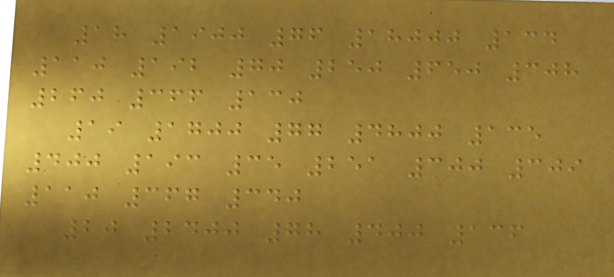18 1900 76 18000 134
110 192 70 250 650 308
260 366 130
19 1700 77 4800 135
400 193 35 251 300 309
110 367 340
20 2400 78 400 136
